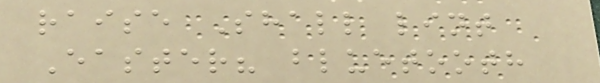raise Shall lint
Easter? bluetooth
